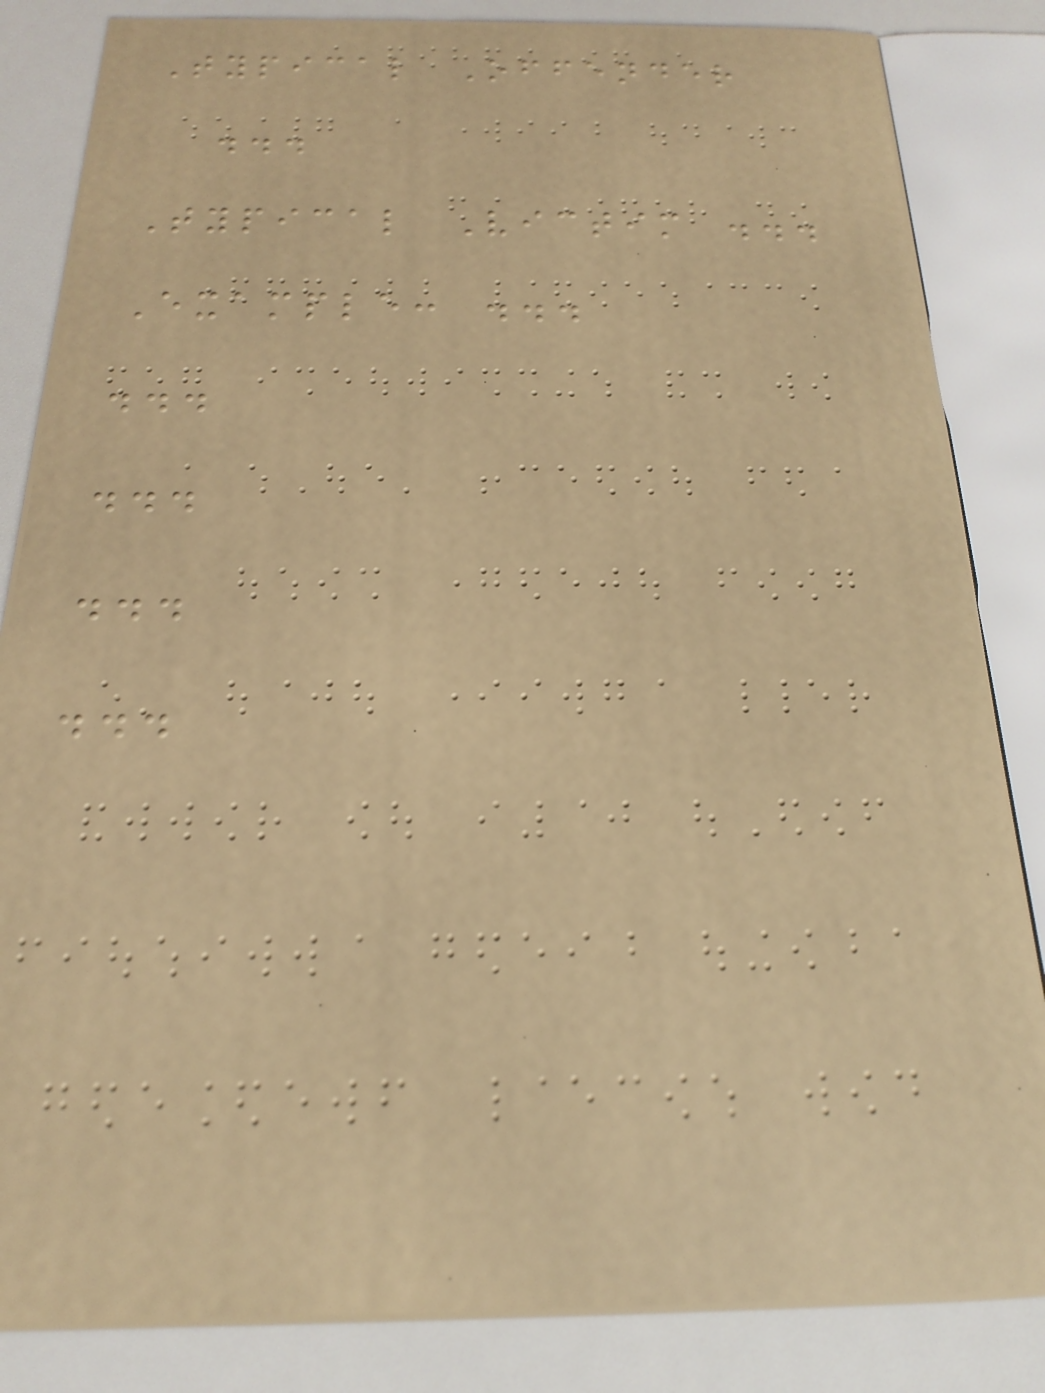Typical Offender
...
Typical Victim ...
Example: ...
...
...
...
...
